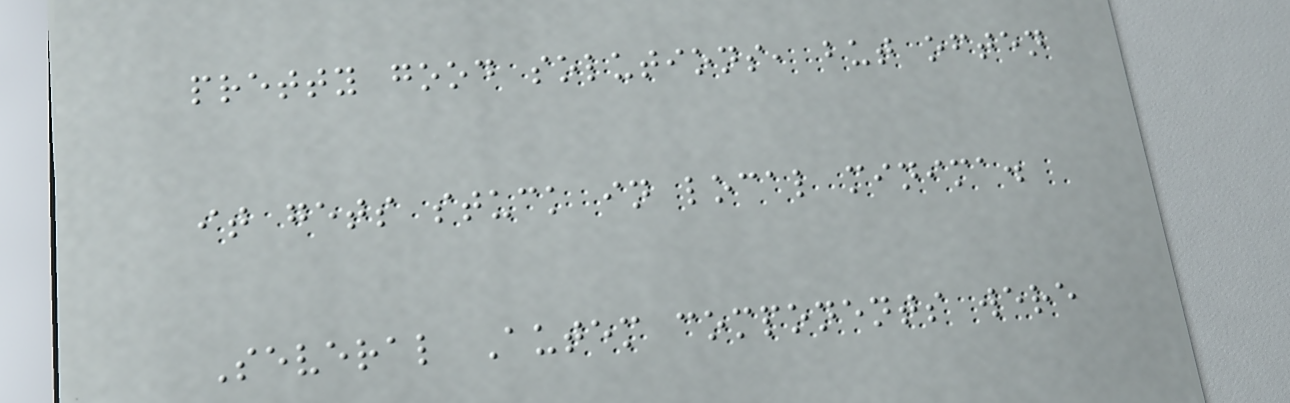pretty good solutions, but often
it gets stuck in local minima.
Several Autem components were
